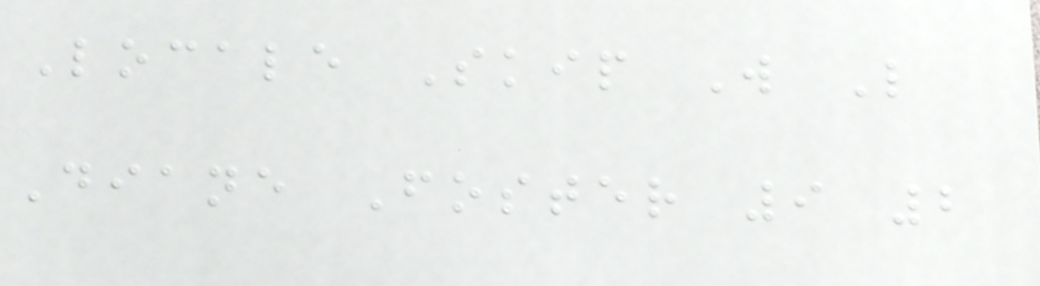Locale Skip W L
Diane Foster 9 2
